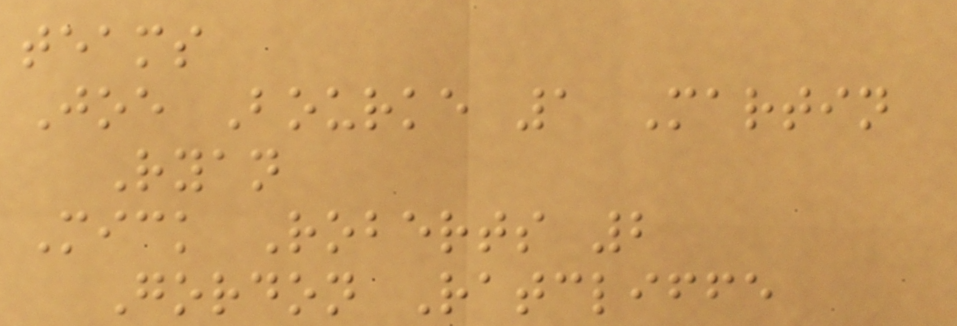teams
Joe Bourke 1 Martin
Ryan
Mick Roberts 2
Gordon Ratcliffe
